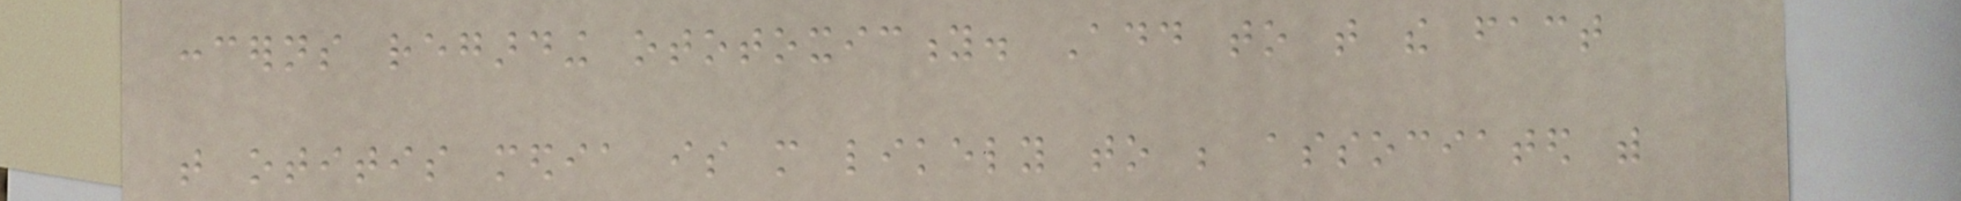concerns regarding ototoxicity. Add to that the fact
that otitis media is more likely to be associated with
